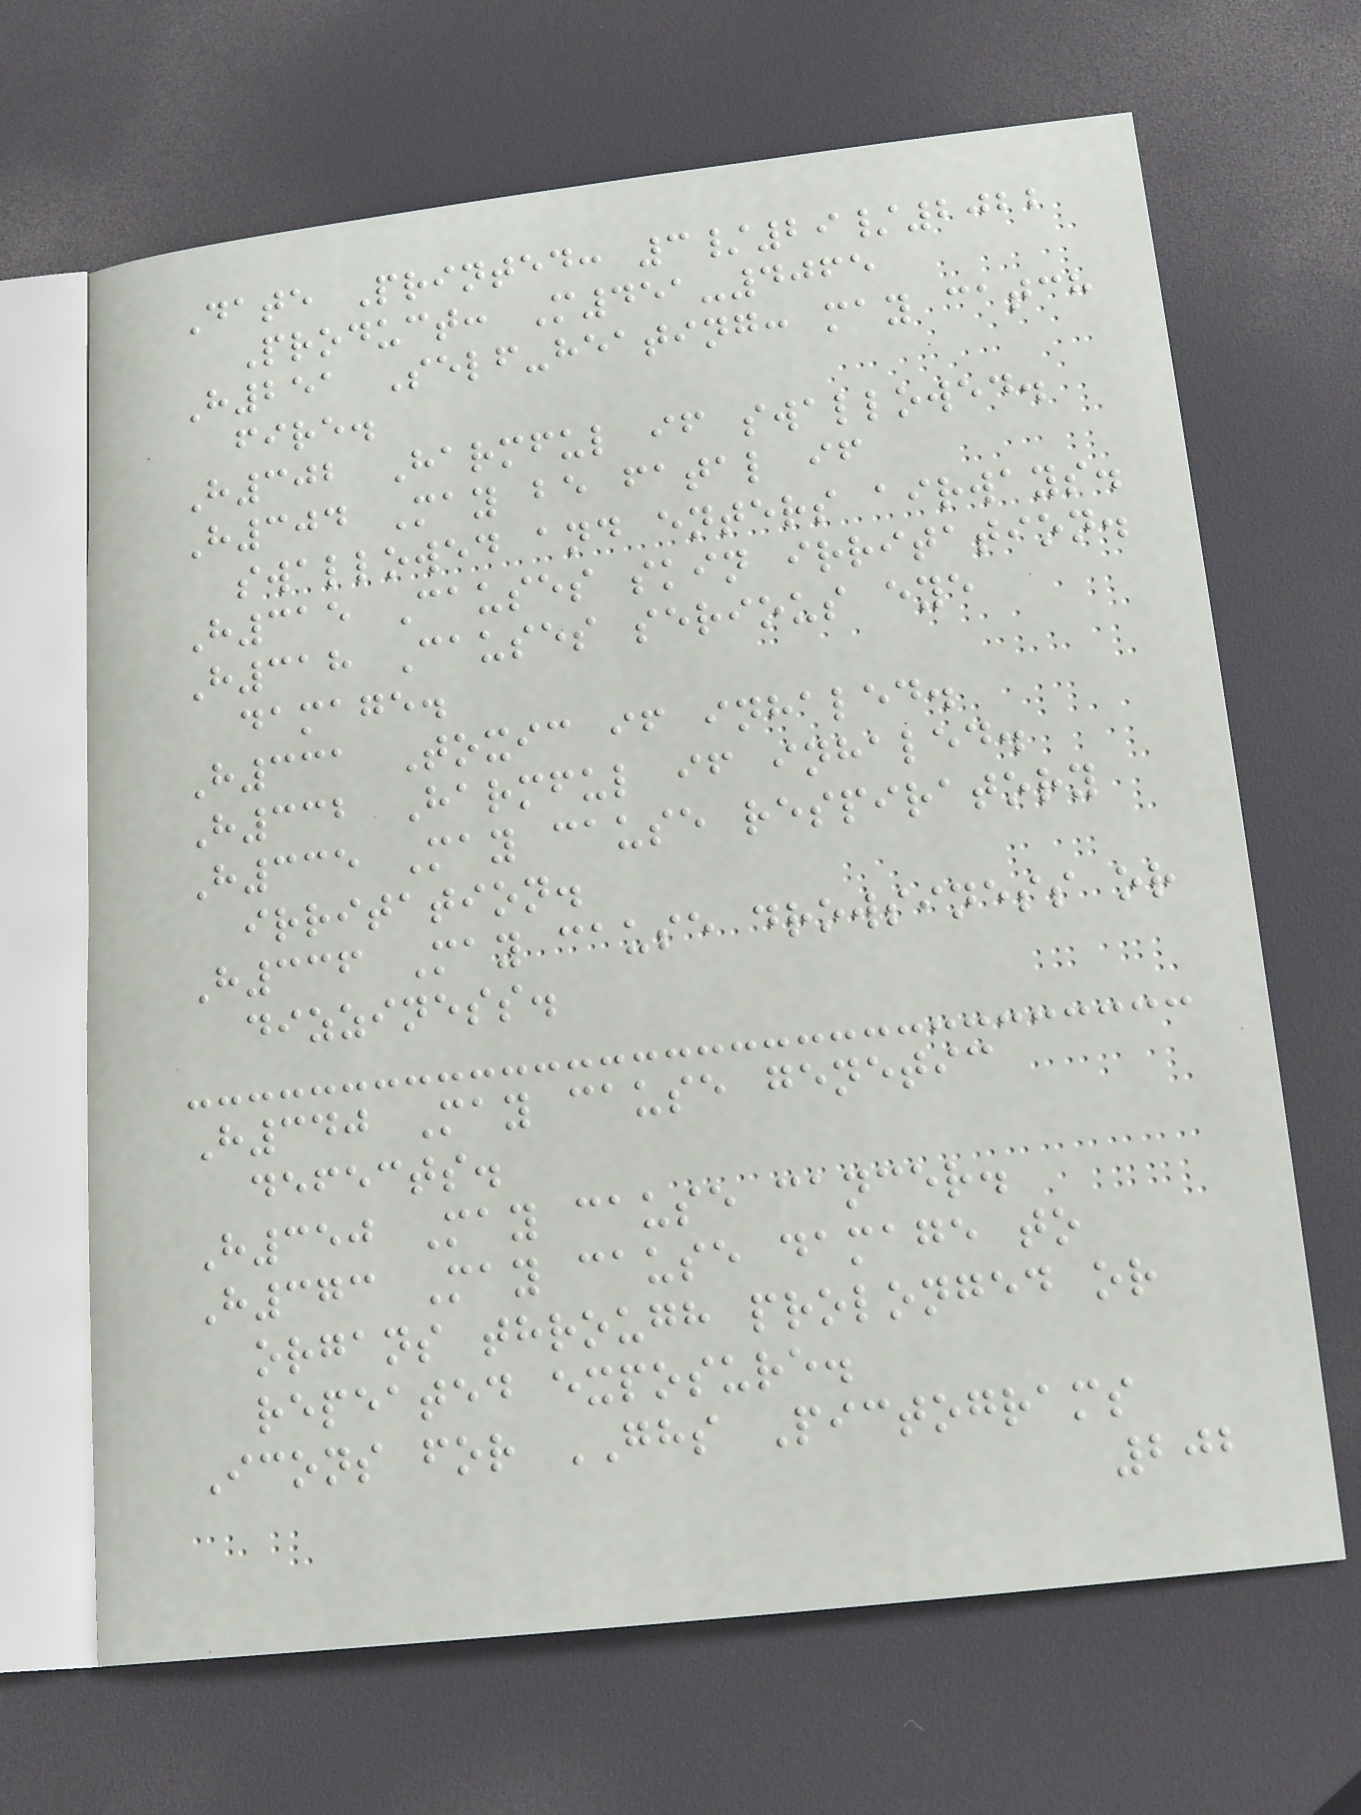Date Printed: 3/29/2022
Product: M451-4065
H251 Self-heating: may catch
fire.
H302 Harmful if swallowed.
H304 May be fatal if
swallowed and enters airways.
H315 Causes skin irritation.
H318 Causes serious eye
damage.
H331 Toxic if inhaled.
H332 Harmful if inhaled.
H335 May cause respiratory
irritation.
H336 May cause drowsiness or
dizziness.
H340 May cause genetic
defects.
H350 May cause cancer.
H373 May cause damage to
organs through prolonged or
repeated exposure.
Icons for GHS Pictograms
202
